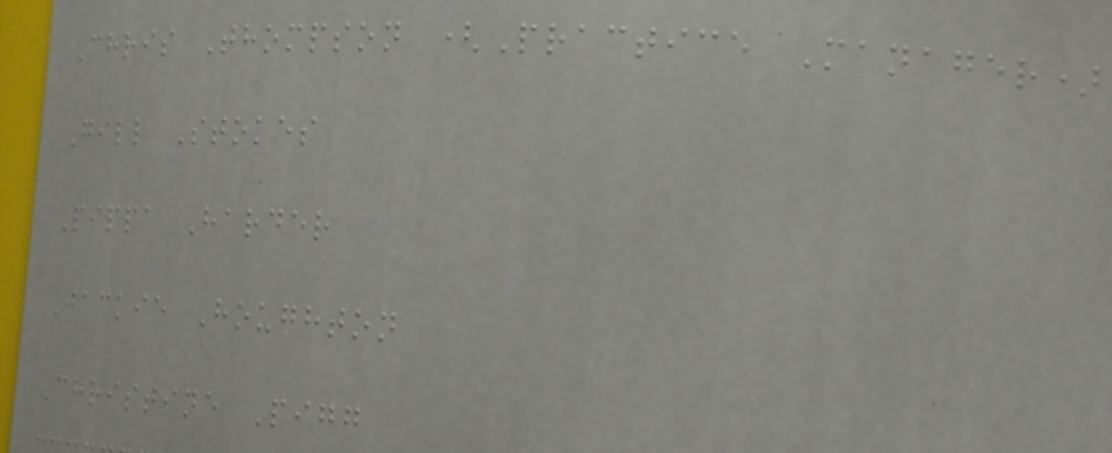Chris Thompson (Practice Manager)
Gill Stokes
Pippa Harder
Jackie Houghton
Christine Pigg
